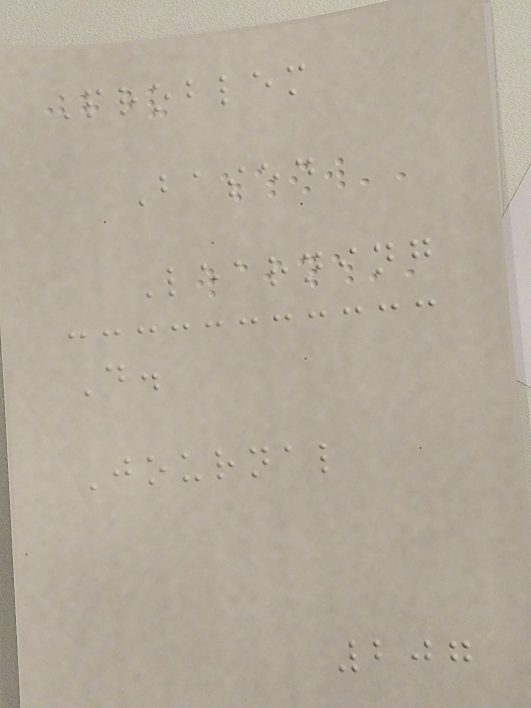Problem
Based
Learning
D.
Journal
207
